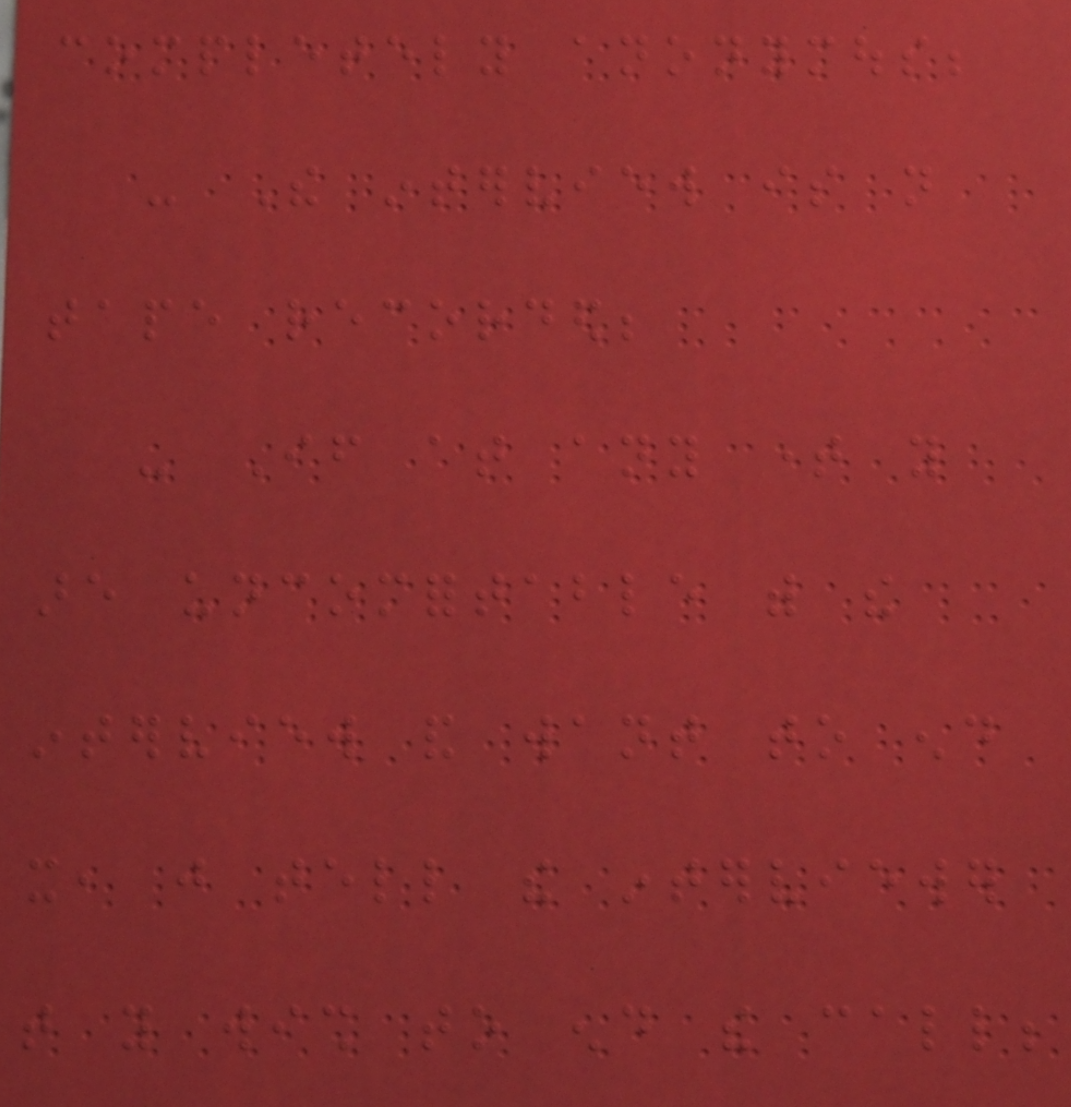completely anonymous;
- The interview is not
tape recorded;
- If at any time you
are uncomfortable with the
interview and want to end
it, just tell the interviewer
that you wish to end the call;
